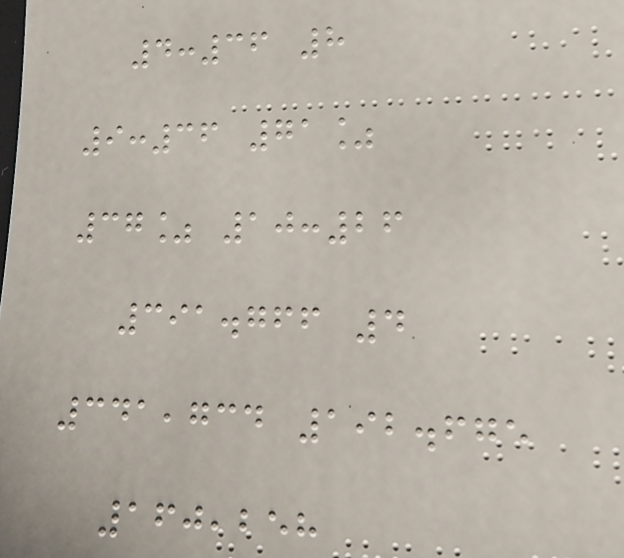4:36 8
9:36 71%
37% 10:26
391.766 4
341,734 192.675
160,258
